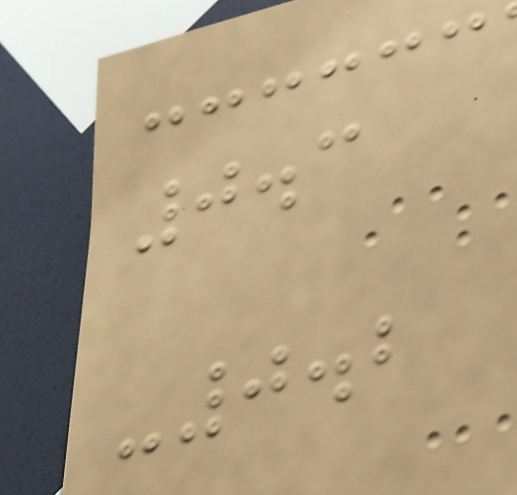0.3
-0.2
